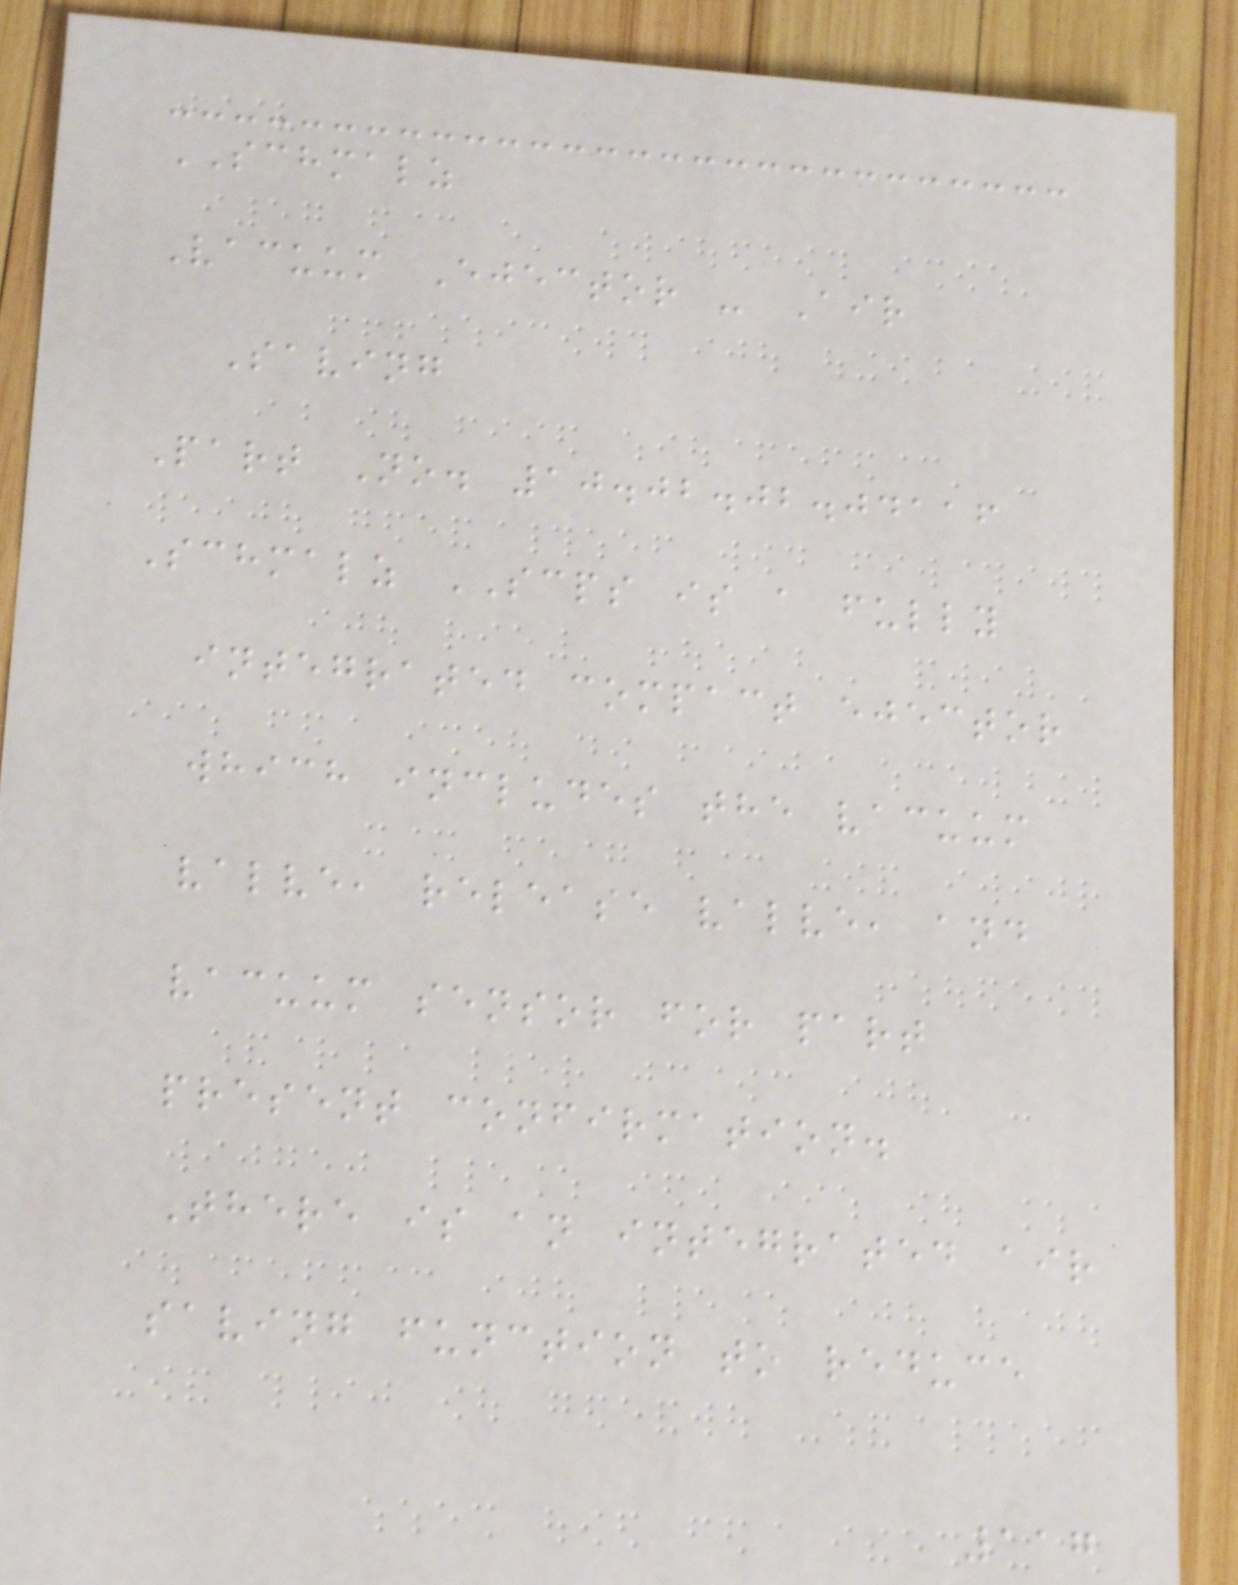SCHMALZ
Vacuum Ejector - Air
Saving
Part No. 10.02.02.04116
Schmalz SCPS is a fully
integrated compact ejector
which includes the vacuum
valve, release valve, and
vacuum sensor for part
present confirmation.
There is an integrated air
saving function to reduce
117
